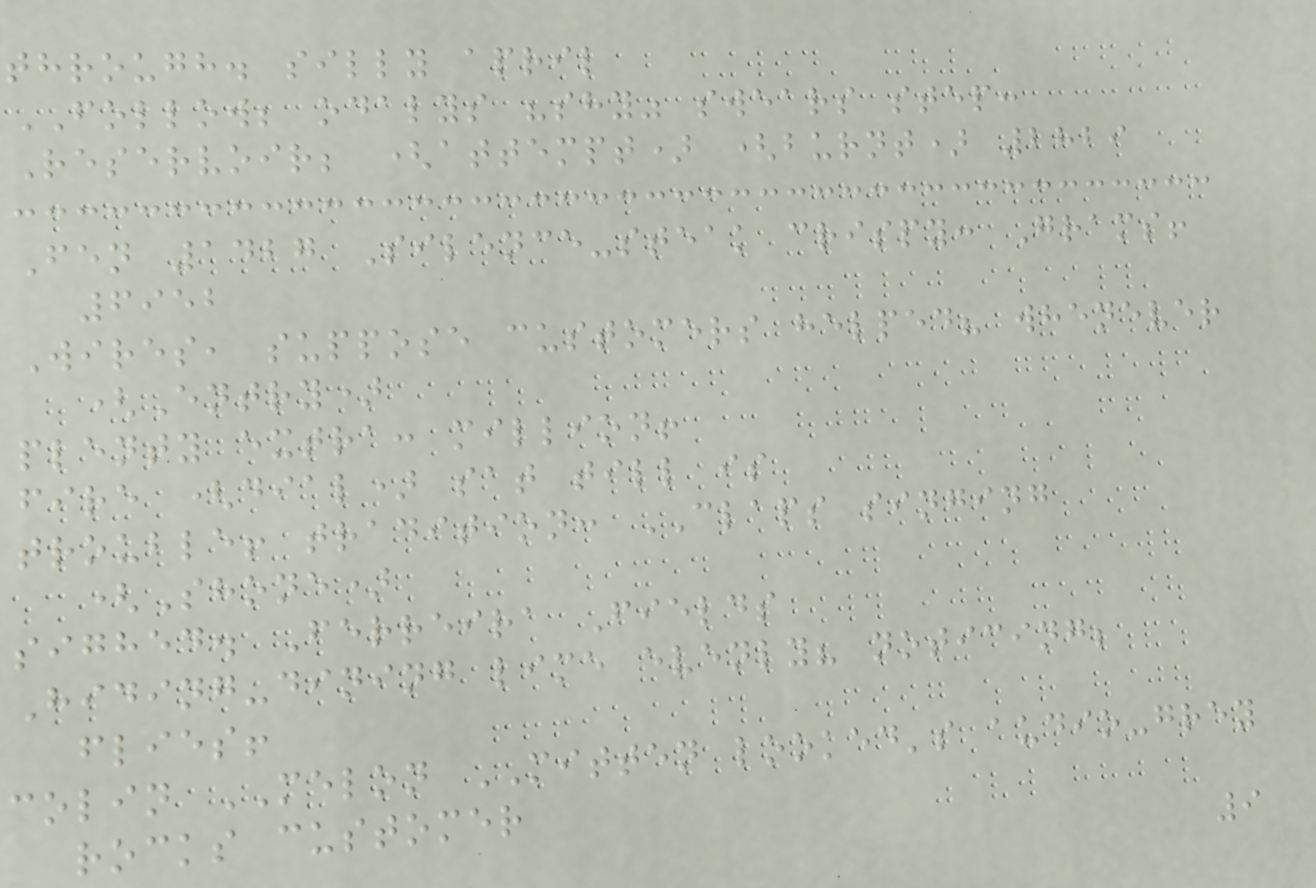through. silly april
FOLLOW; odalys "shy" swears step:
Reservoir; (attempt) (burnt) 2829
Fen 1427 Silence-steak crispy: Grams!
6952
Wires, suppose customers helped? whenever
(Entry)
plenty extra: million!
fire (dial) sat till is
trouble! tradition: CLAPS singing
(Shone)
sighed. Ferreira Fields
Hiding-dining lime evenly? noticing;
flies!
colin MELON MITTEN looked's audio-grey
rocks customer
9
